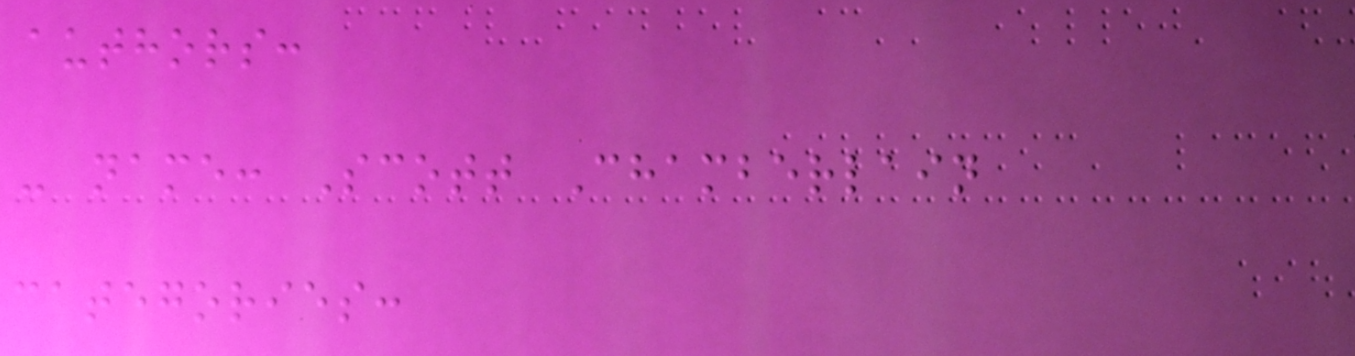authors:
- name: Scott Chamberlain
categories:
